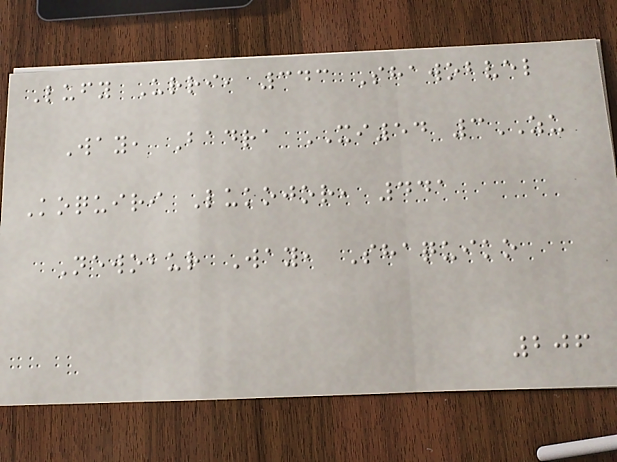Lufy Urri, 343 Shawobvel
Way, Badra XI54 3ZU
Koquiri Lukojor, 441
Newobur Way, Shaquiko
206
